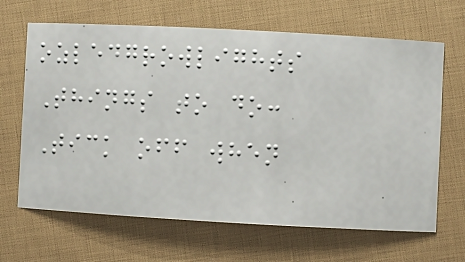ozledgrowlights
Things to do:
Tick off when
